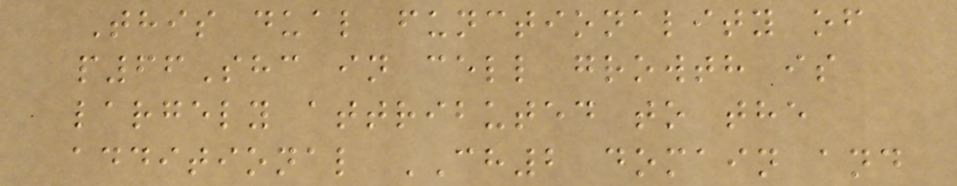This dual functionality of
p66Shc in cell growth is
largely attributed to the
additional CH2 domain and
